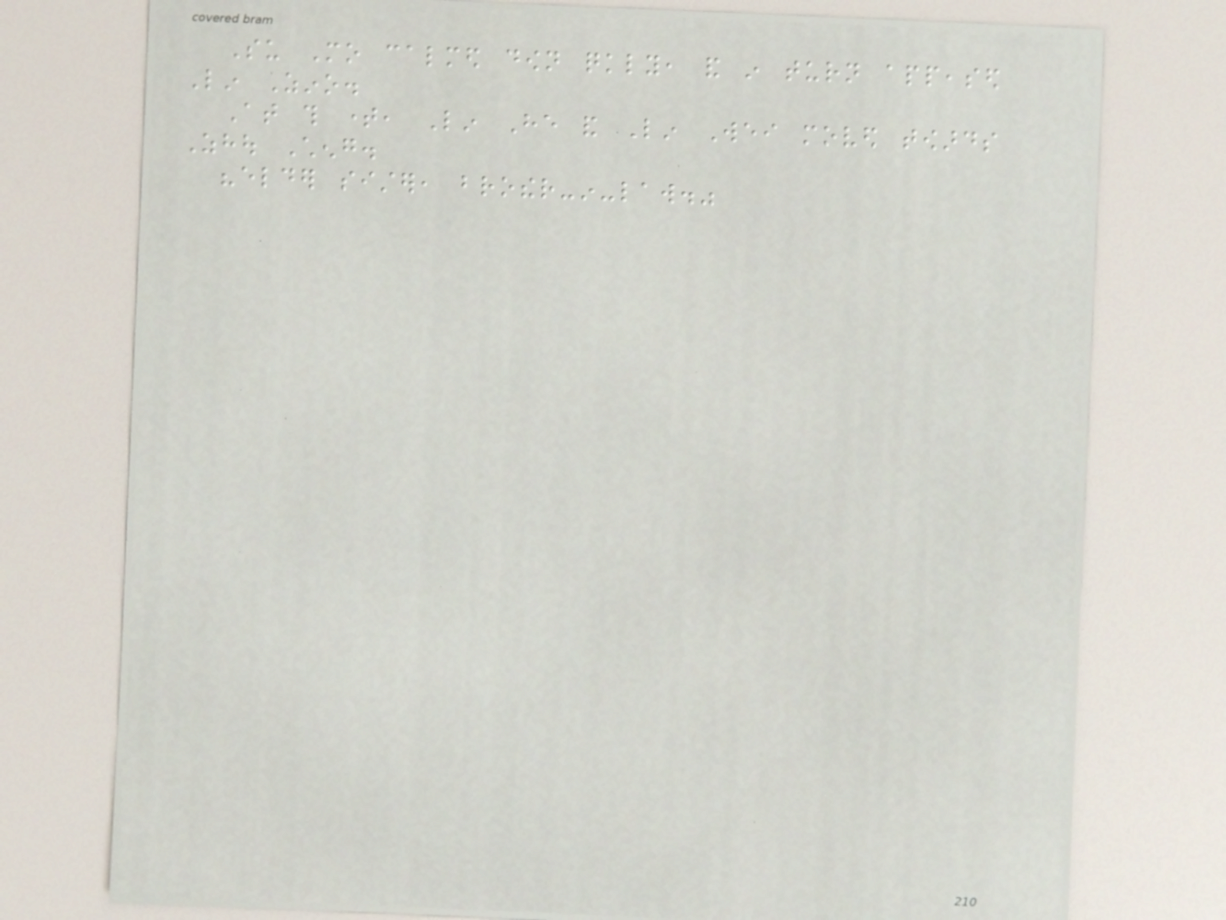Su Mo calmed down quickly, and in turn appeased
Lin Zino.
At this time, Lin He and Lin Wei moved towards
Zhou Cheng.
"elder sister, brother-in-law."
